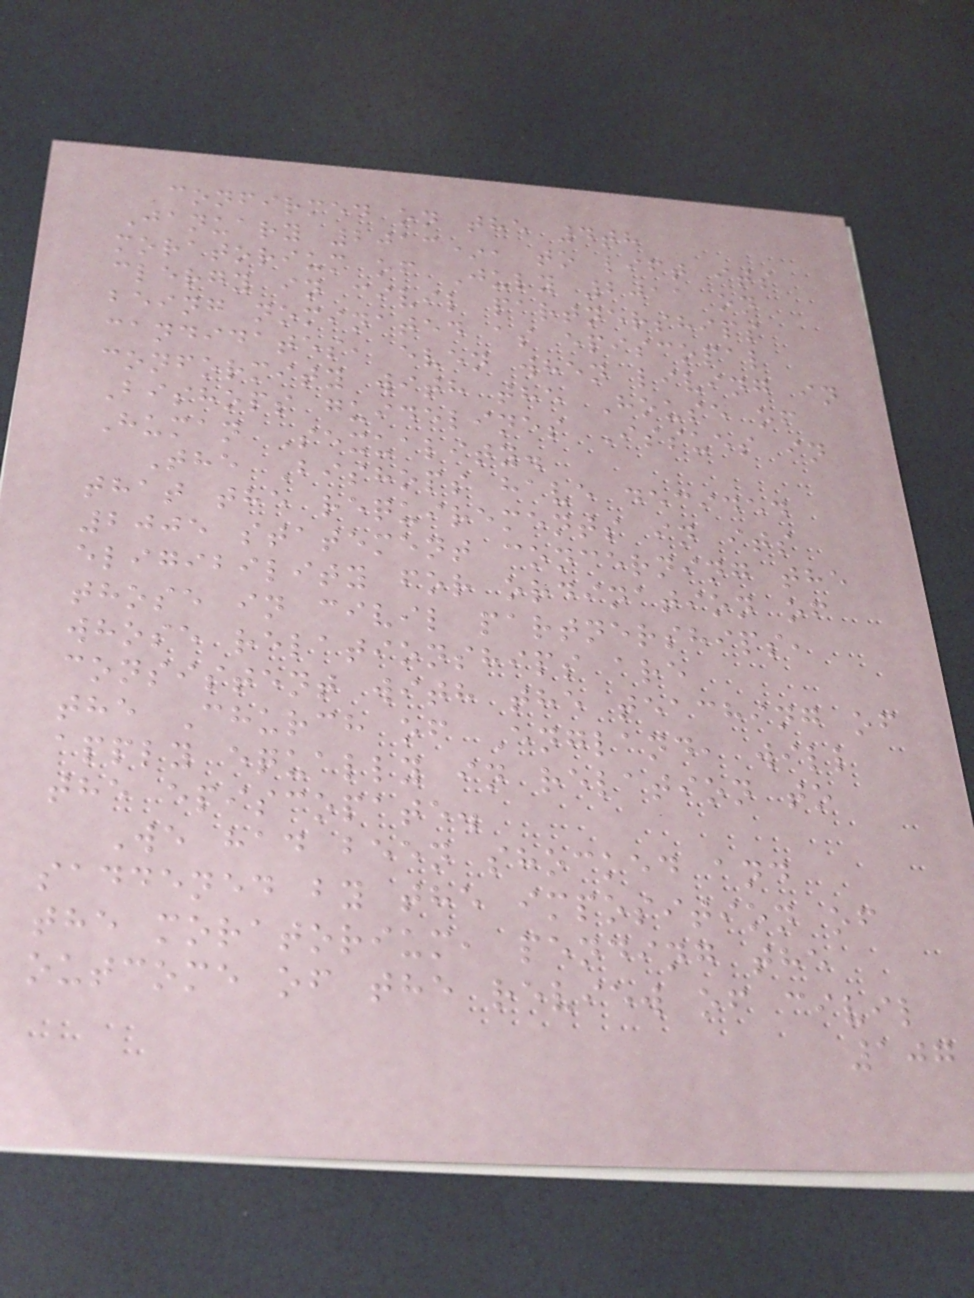confirmed on the 4th
January 2013*, to lift its
moratorium of July 2011 on
clergy in civil partnerships
being nominated as episcopal
candidates, even when living in
conformity with the House of
Bishops guidelines Issues in
Human Sexuality.
The Bishops have decided
that the requirements in its
2005 statement concerning the
eligibility for ordination of
those in civil partnerships,
whose relationships are
consistent with the teaching of
the Church of England, will
apply equally in relation to
the episcopate.
We had been shocked and
saddened by the imposition of
the moratorium, pending the
outcome of the review of civil
107
